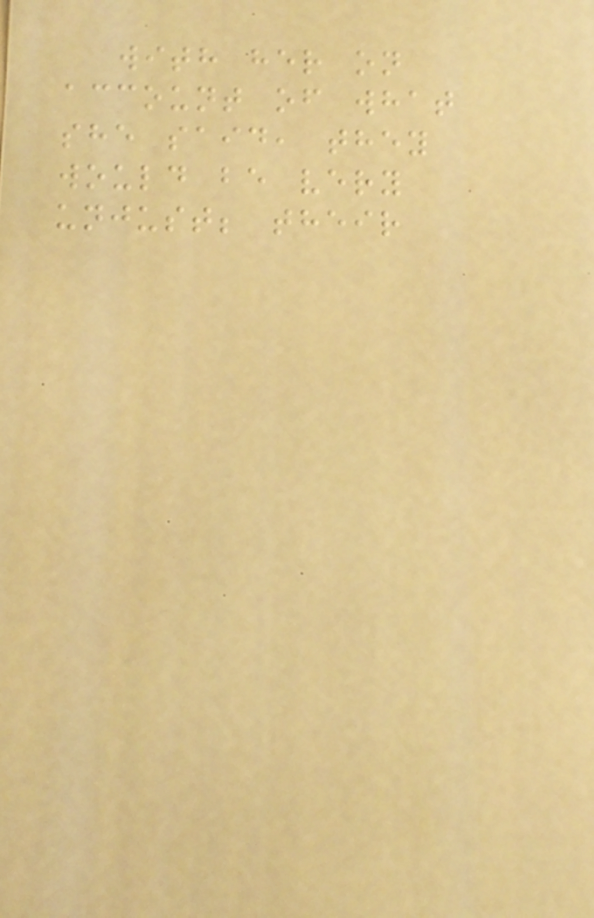with her on
account of what
she said, they
would be very
unjust; their
